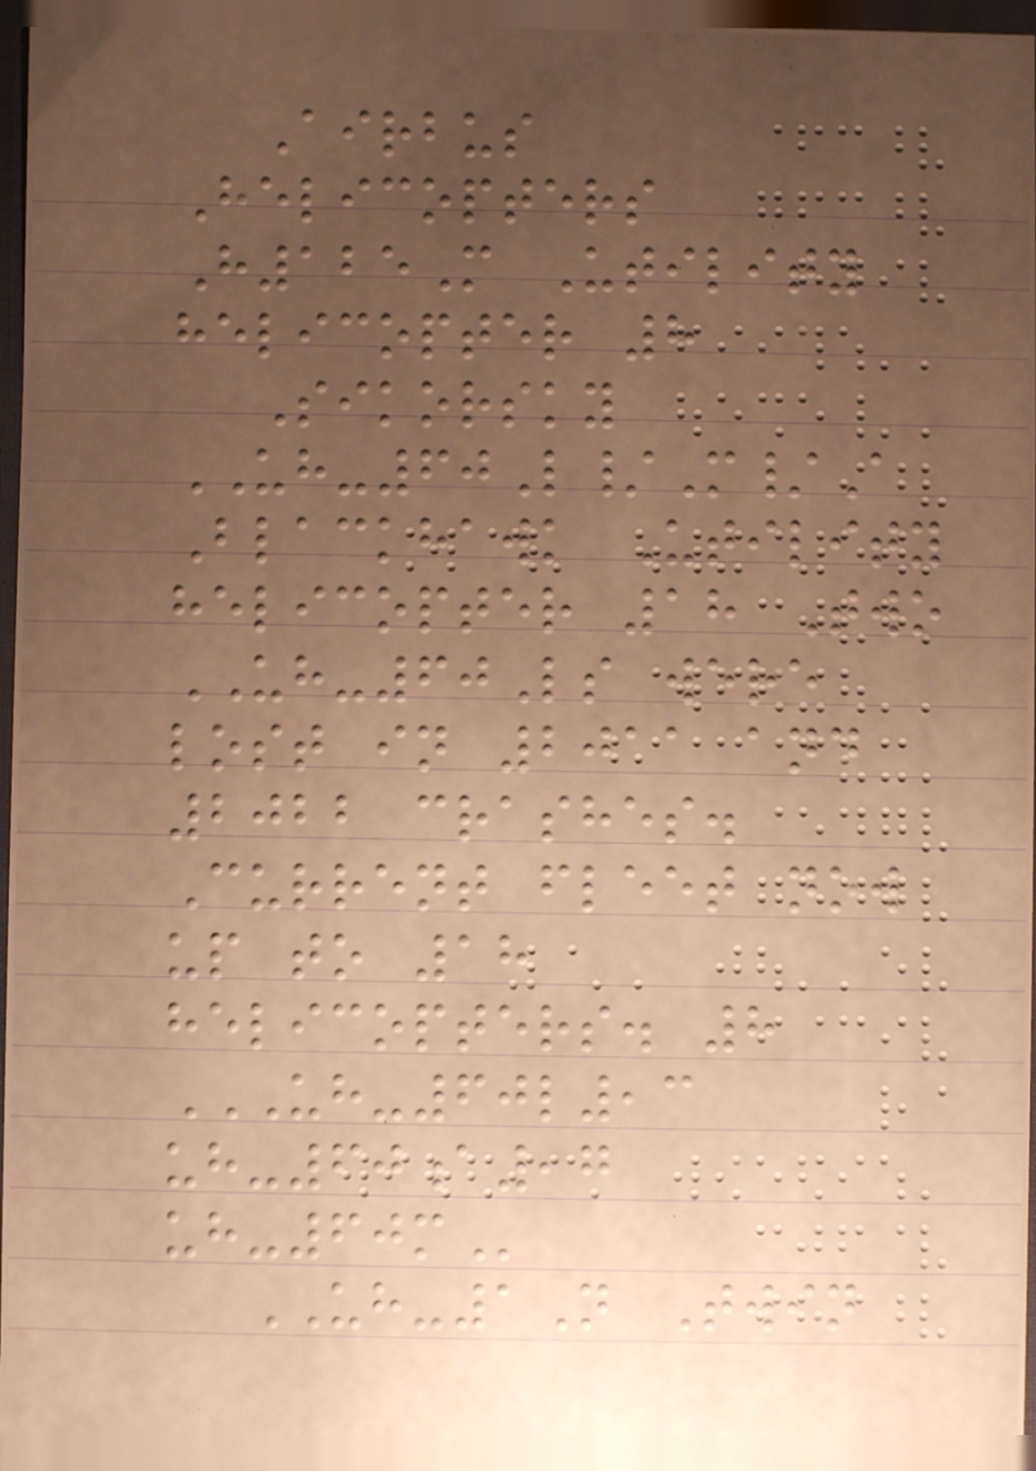Airbus
Helicopters
H125M Utility
helicopter 8
Sikorsky
UH-60L/M/A
Blackhawk Utility
helicopter 18 Two
UH-60Ls were
lost in 2011 and
2022 crashes.
Current fleet now
up to 18
helicopters. 8
UH-60L,3
UH-60A,7
UH-60M
UH-1N Twin
